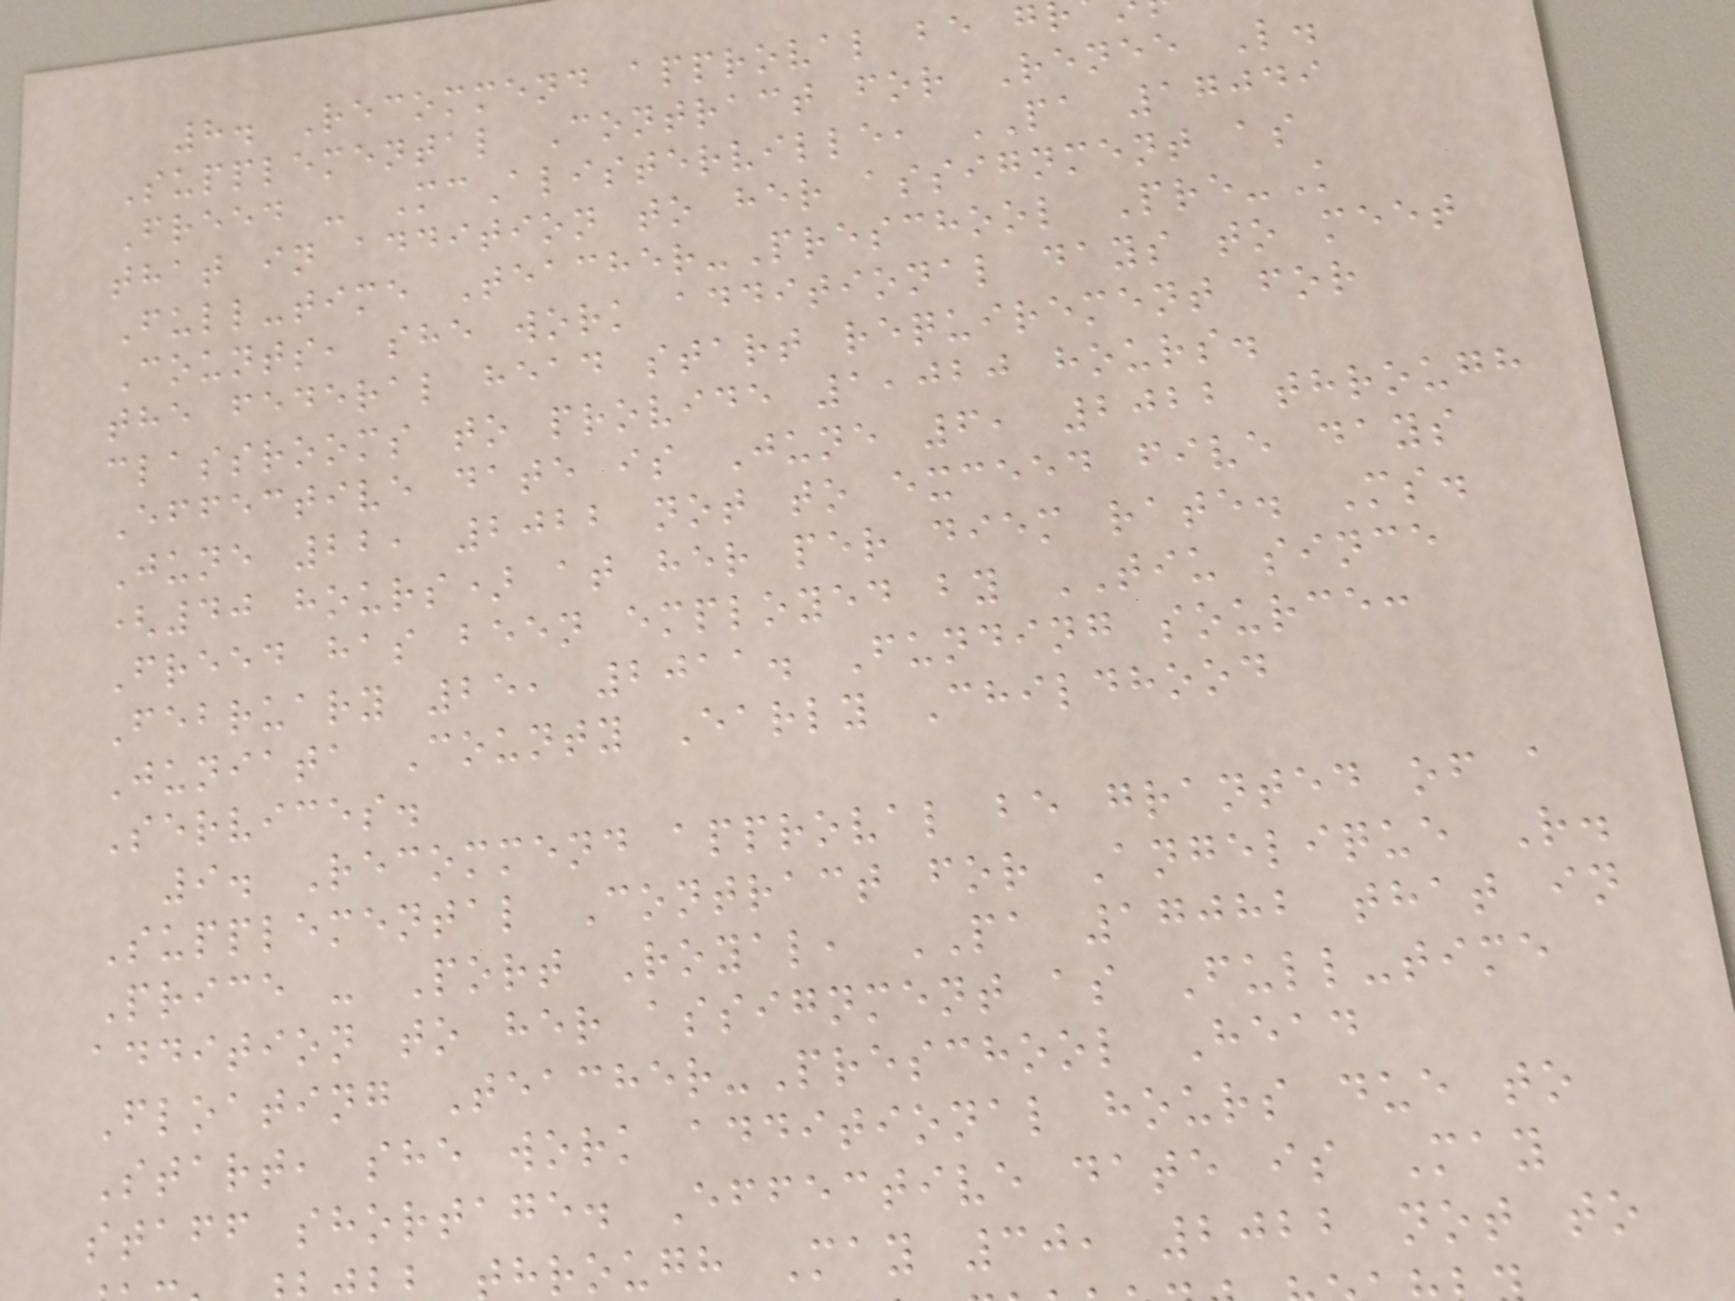8. Recommend approval be g
Supplemental Contract for Renee L.
Freed - McAlisterville, PA 17049
that in addition to her assignment as
Full-time Teacher-Preschool Pre-K
Counts, she work additional days to meet
the federal head start requirement for
classrooms to provide 1,020 hours.
Effective date is June 6, 2022 through
June 22, 2022 not to exceed five days
(40 hours) at her per diem rate. Ms.
Freed has been employed by TIU since
February 25, 2011. Funding source:
Juniata County Early Childhood
Services.
9. Recommend approval be granted of a
Supplemental Contract for Angelique R.
Price - Port Royal, PA 17082 that in
addition to her assignment as Full-time
Floating Teacher-Preschool Head
Start, she work additional hours due to
staff shortage. Effective date is May
through May 30, 2022 not to
